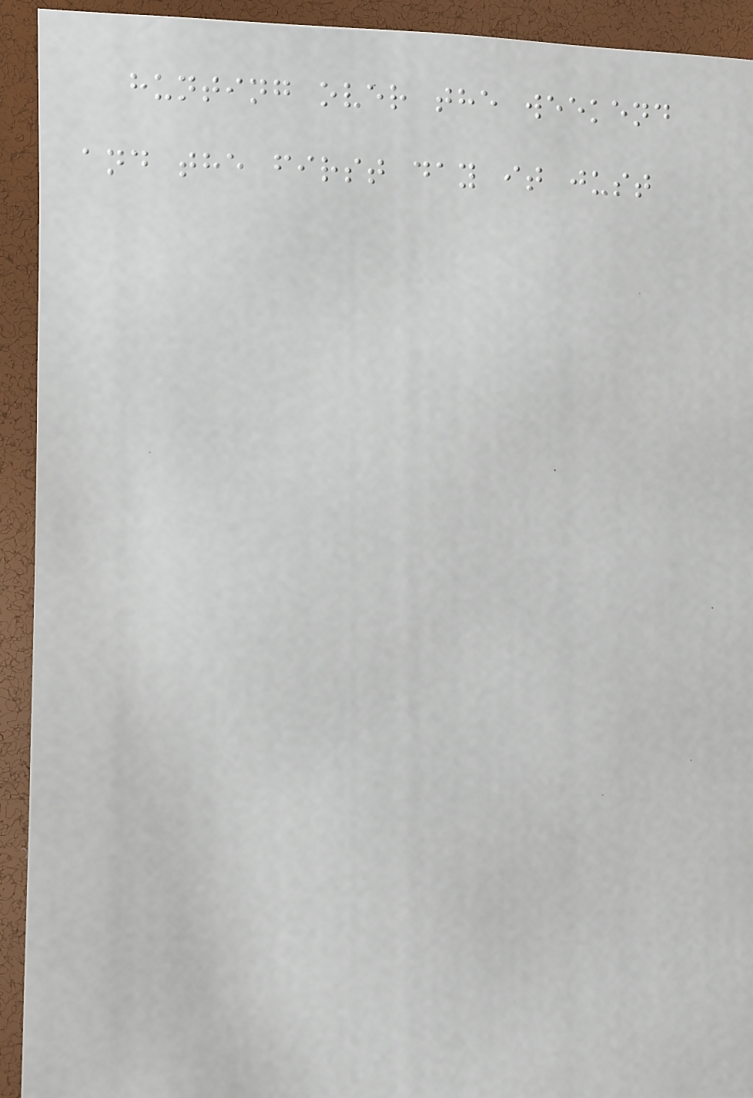hunting over the weekend
and the first day it just
